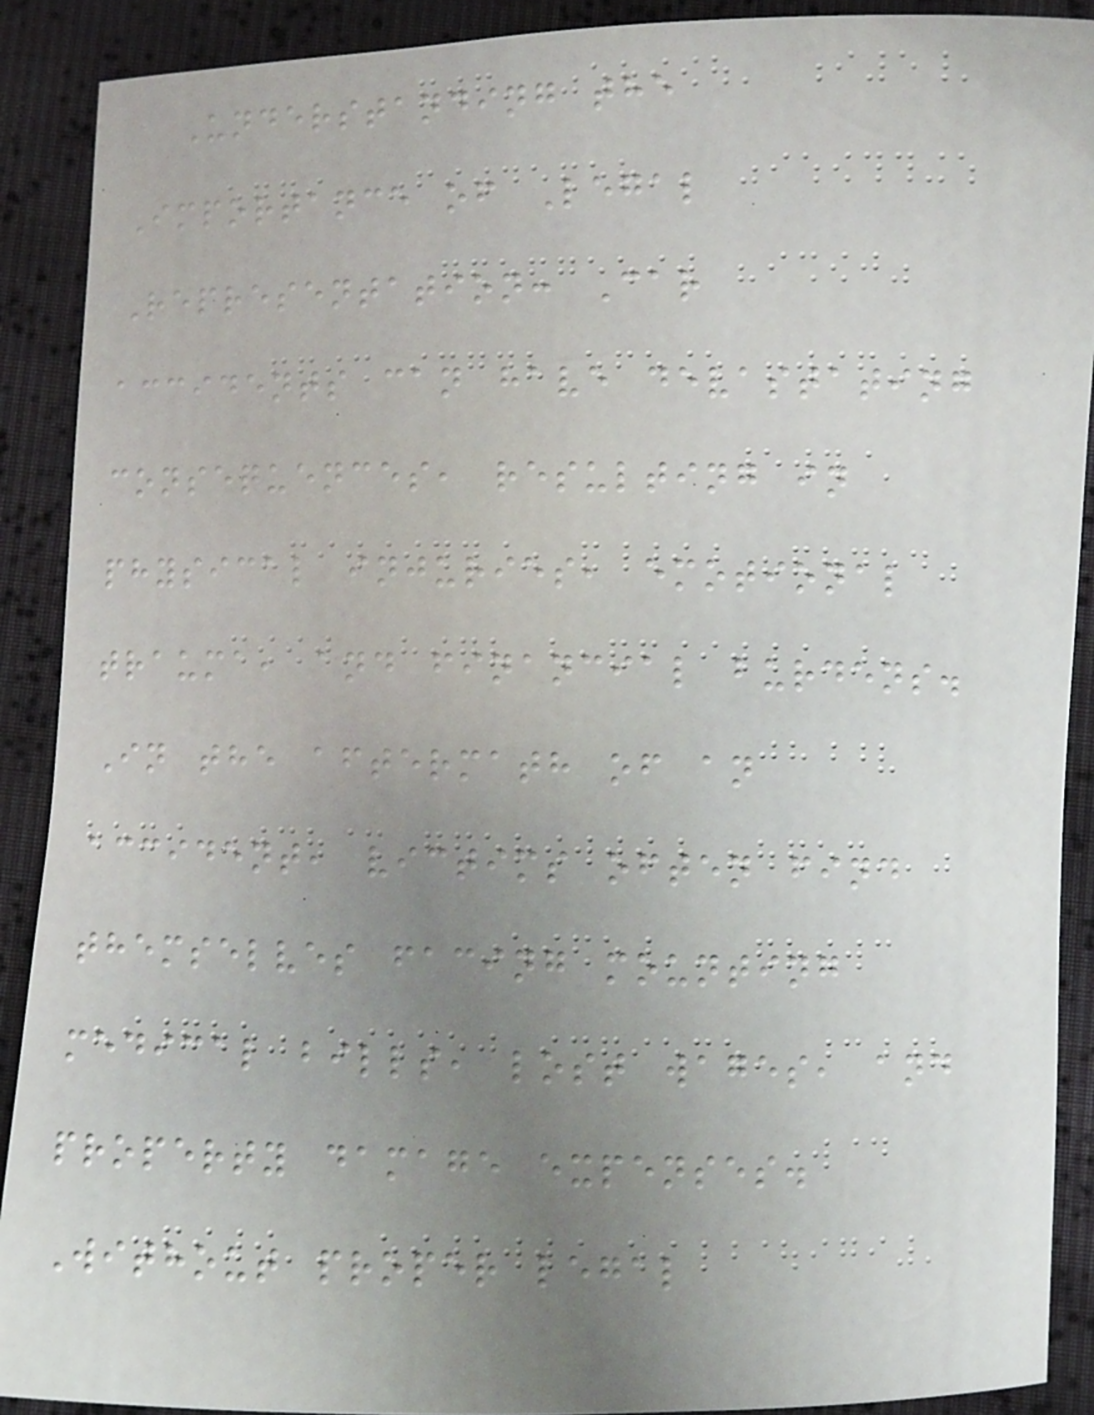Understanding the
Importance of Legal
Representation: Car
accidents can have devastating
consequences, resulting in
physical injuries, emotional
trauma, and financial burdens.
In the aftermath of an
accident, victims often find
themselves facing mounting
medical bills, lost wages, and
property damage expenses.
Without proper legal
